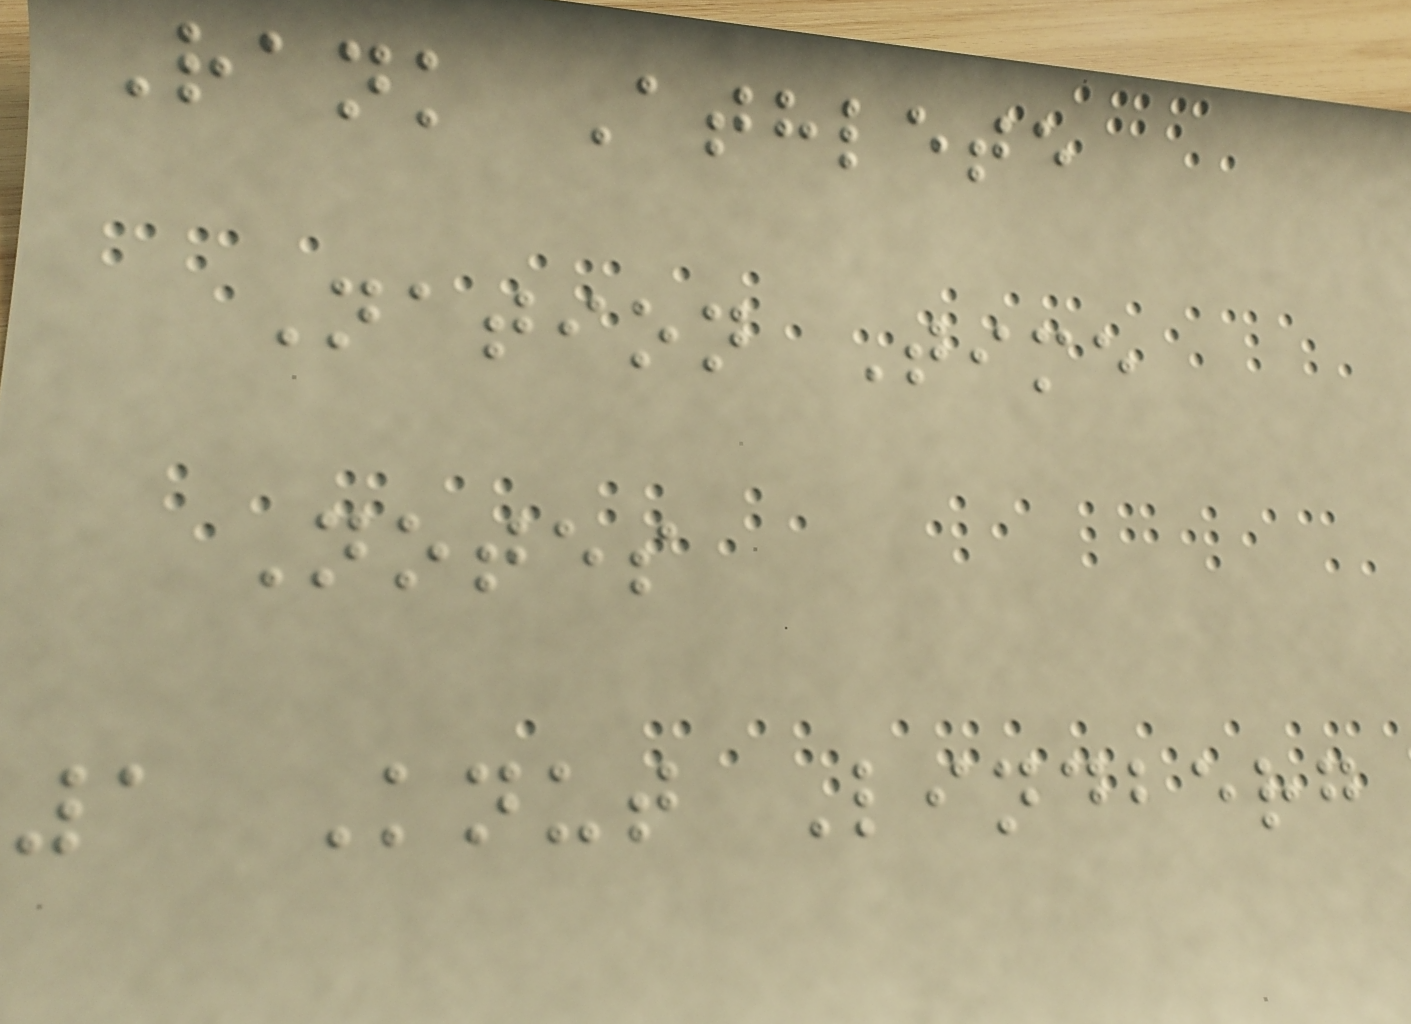Rank Athlete
Nation Time
Notes
1 Knut Lindberg
